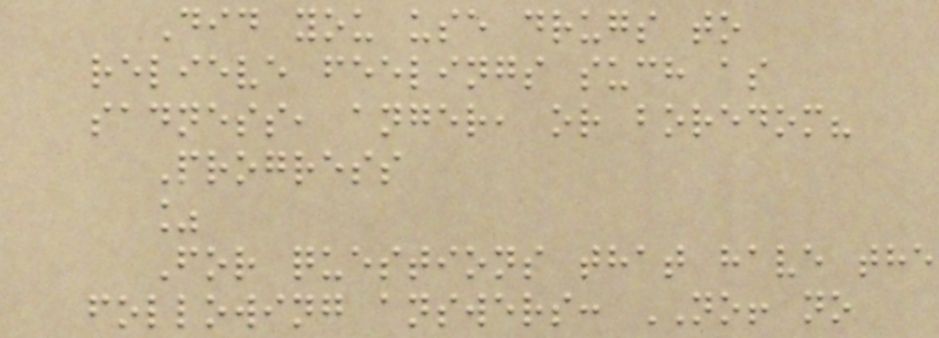Did you use drugs to
relieve feelings such as
sadness, anger, or boredom?
Progress
%
For questions that have the
following answers: NO! no
